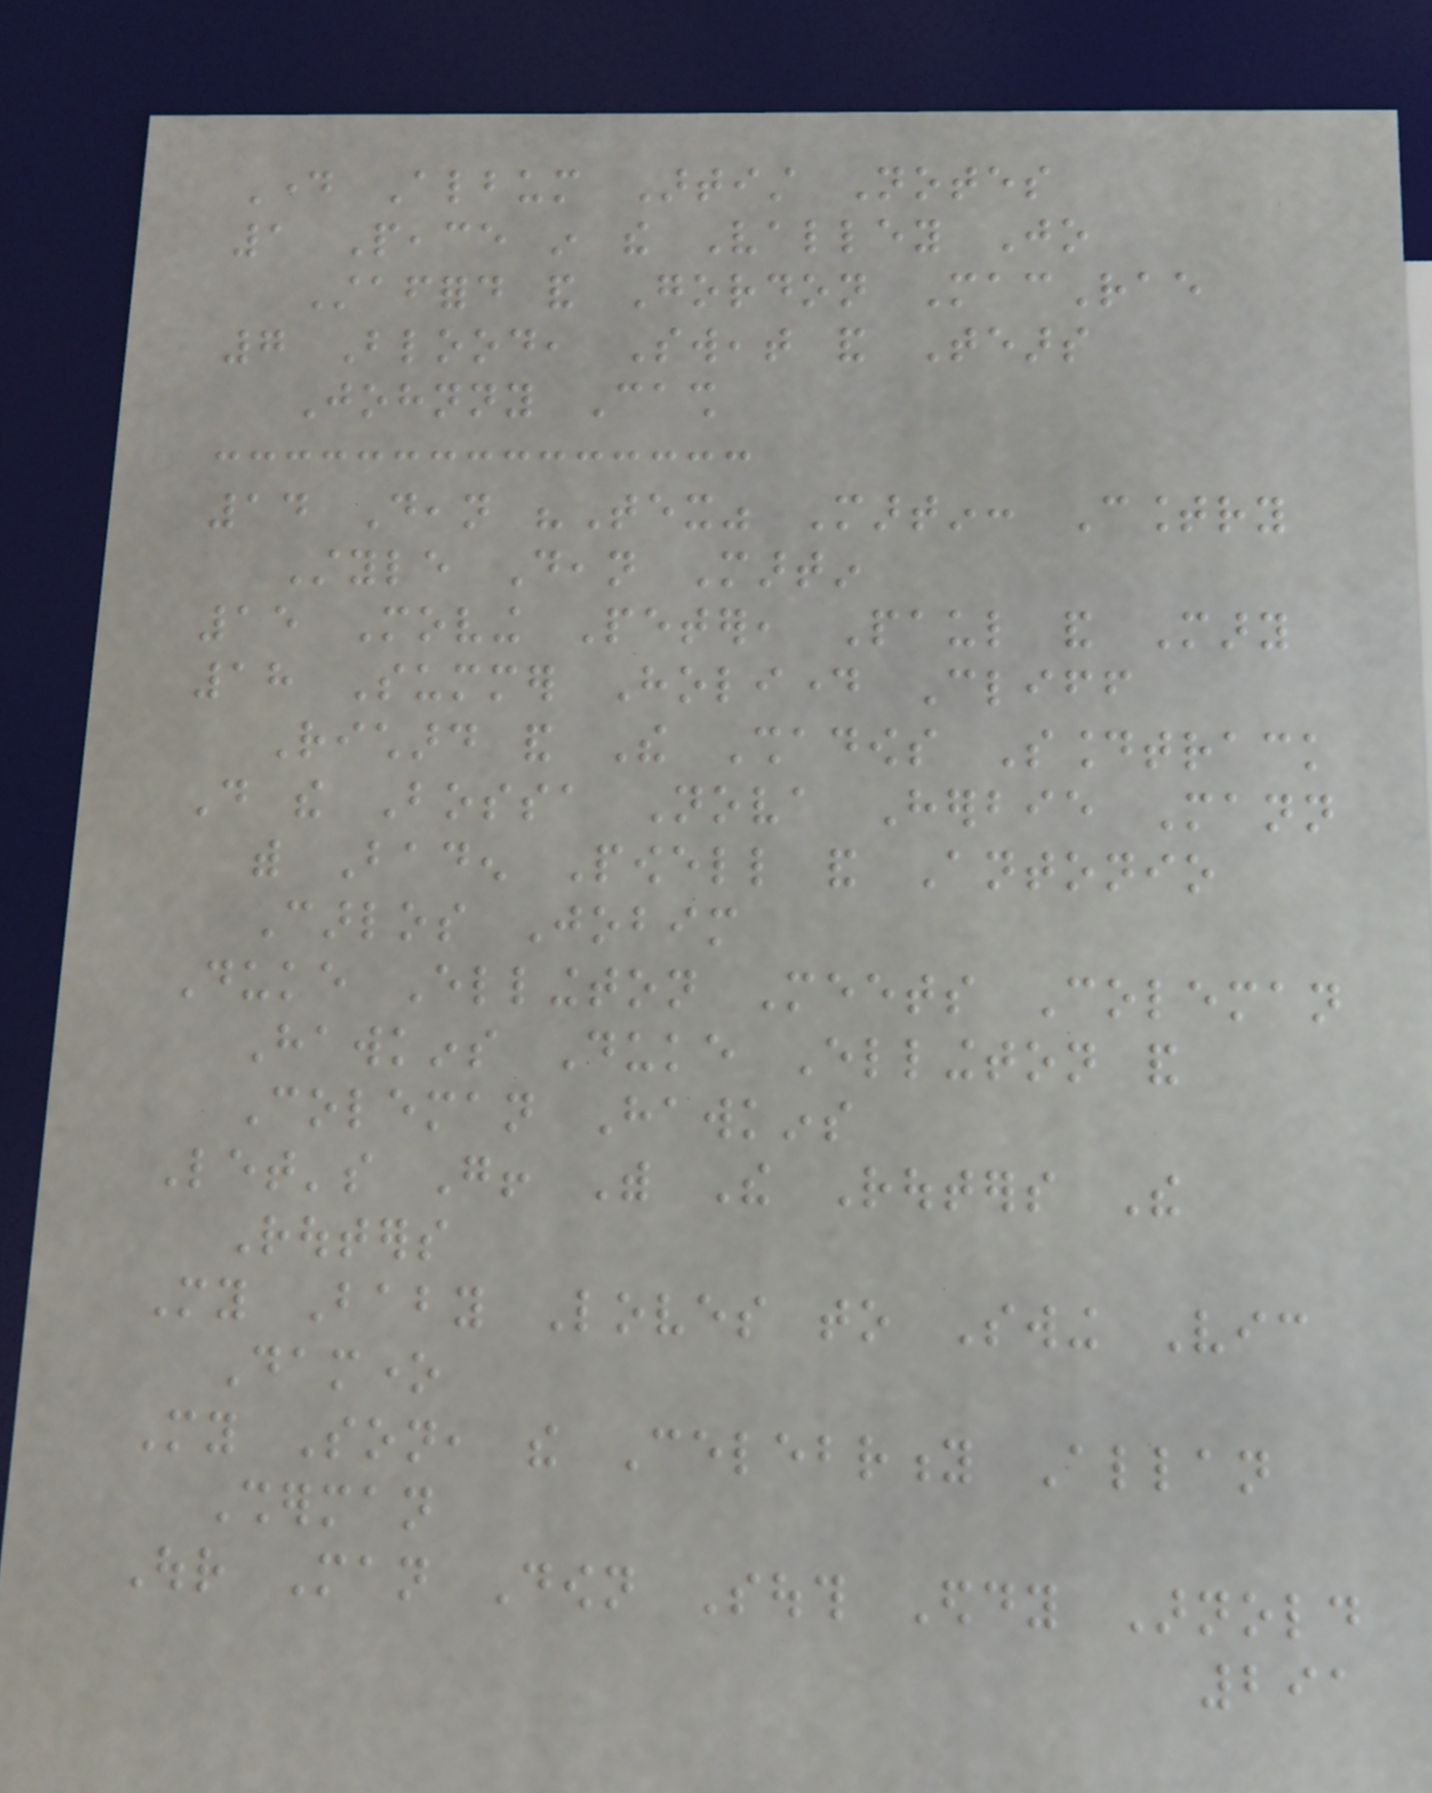Day Album Artist Notes
1 Peace in the Valley Jo
Stafford and Gordon MacRae
7 Blood, Sweat and Tears
Johnny Cash
14 Dean "Tex" Martin: Country
Style Dean Martin
15 Moving Peter, Paul and Mary
18 Summer Holiday Cliff
Richard and The Shadows Soundtrack
Do the Bossa Nova Herbie Mann
with Baden Powell and Antonio
Carlos Jobim
Duke Ellington Meets Coleman
Hawkins Duke Ellington and
Coleman Hawkins
Let's Go! With The Routers The
Routers
My Baby Loves to Swing Vic
Damone
My Son, the Celebrity Allan
Sherman
Our Man Down South Eddy Arnold
291
